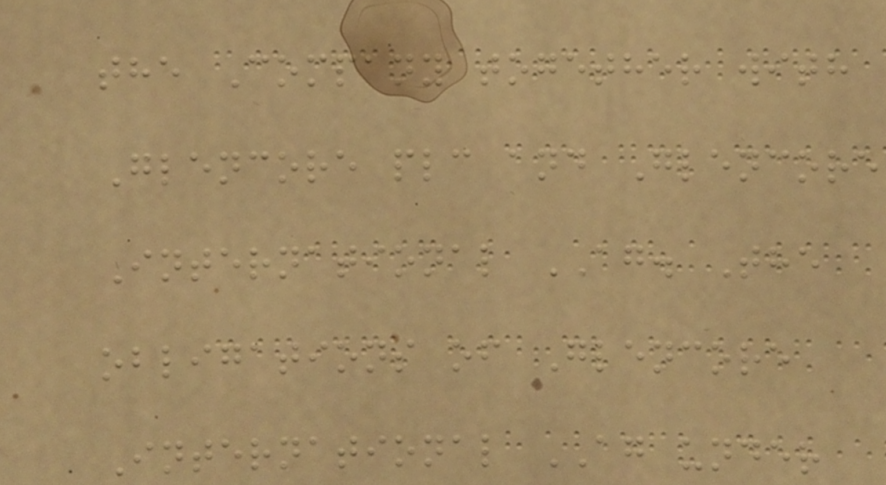the Company together with
Glencore plc and Glencore
International AG. The
obligations of Glencore
International AG under
